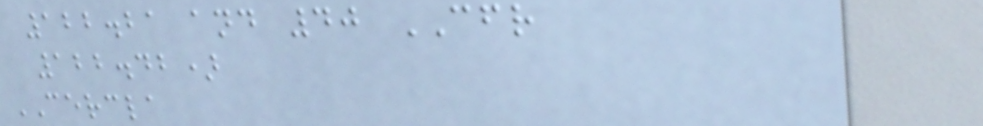122.21 and 40 CFR
122.42)
CERCLA
